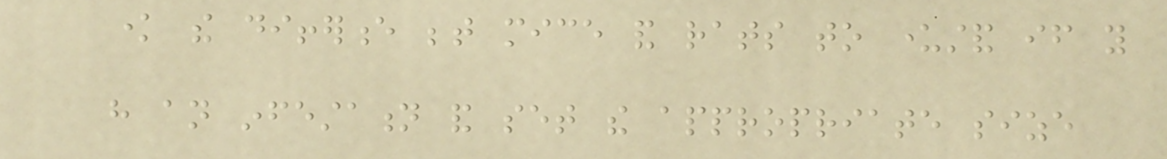know the difference between mice and rats to understand if you
have an infestation and set the appropriate size
